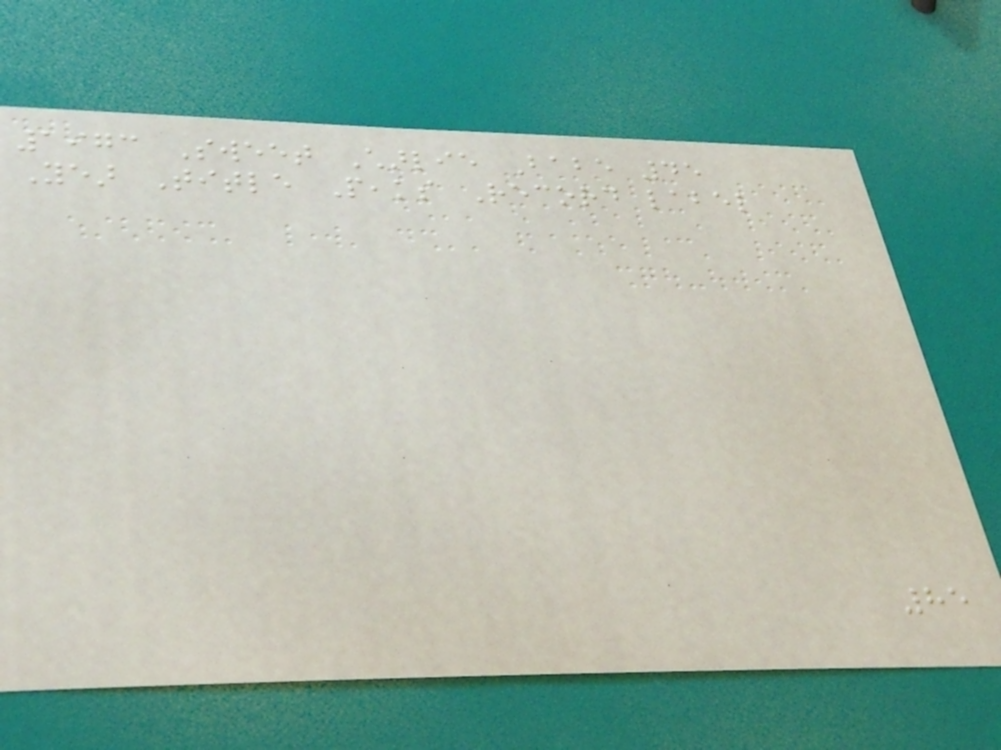1973 Sweet Charlie Babe 45
Year Title Peaks Record label
85
